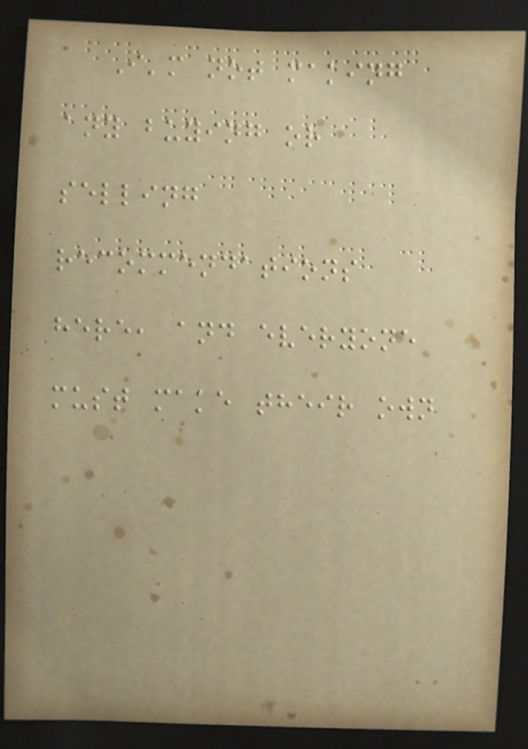I'm not making
any buying or
selling
recommendations
here, and everyone
must make their own
